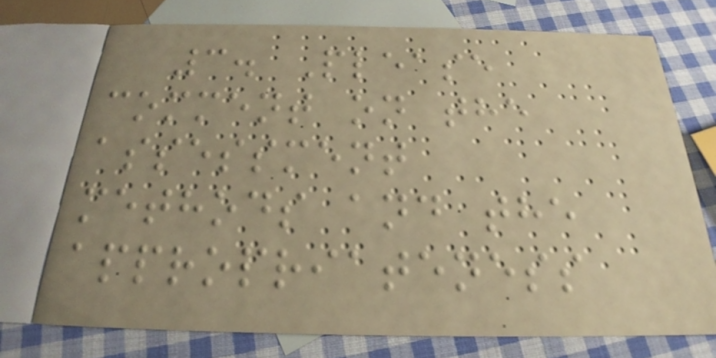3. Please
comment on the
assessment
methods and the
appropriateness
